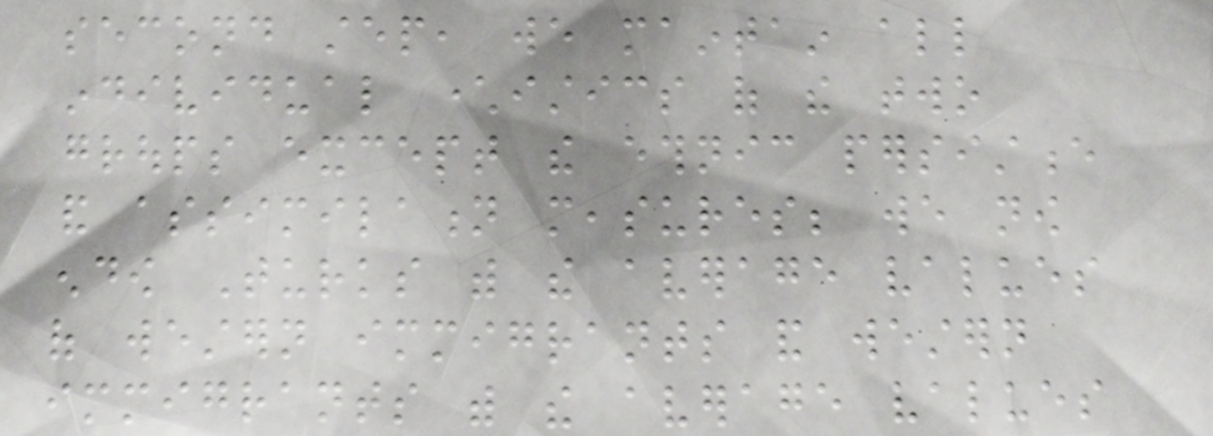second step, we maintain all
individual characteristics of the two
groups except the ethnic persistence
and assimilation measures; we now
endow Turks with the average values
of western immigrants and western
immigrants with the average values
